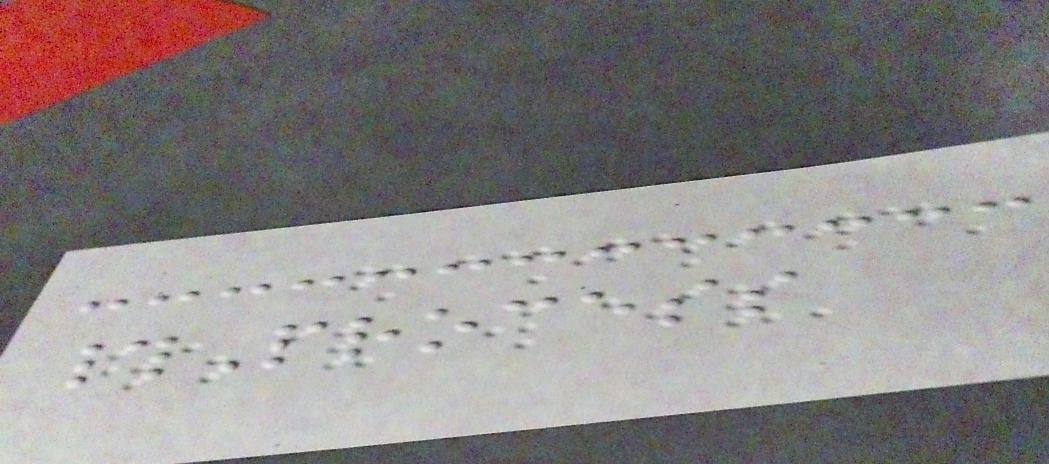#Process
